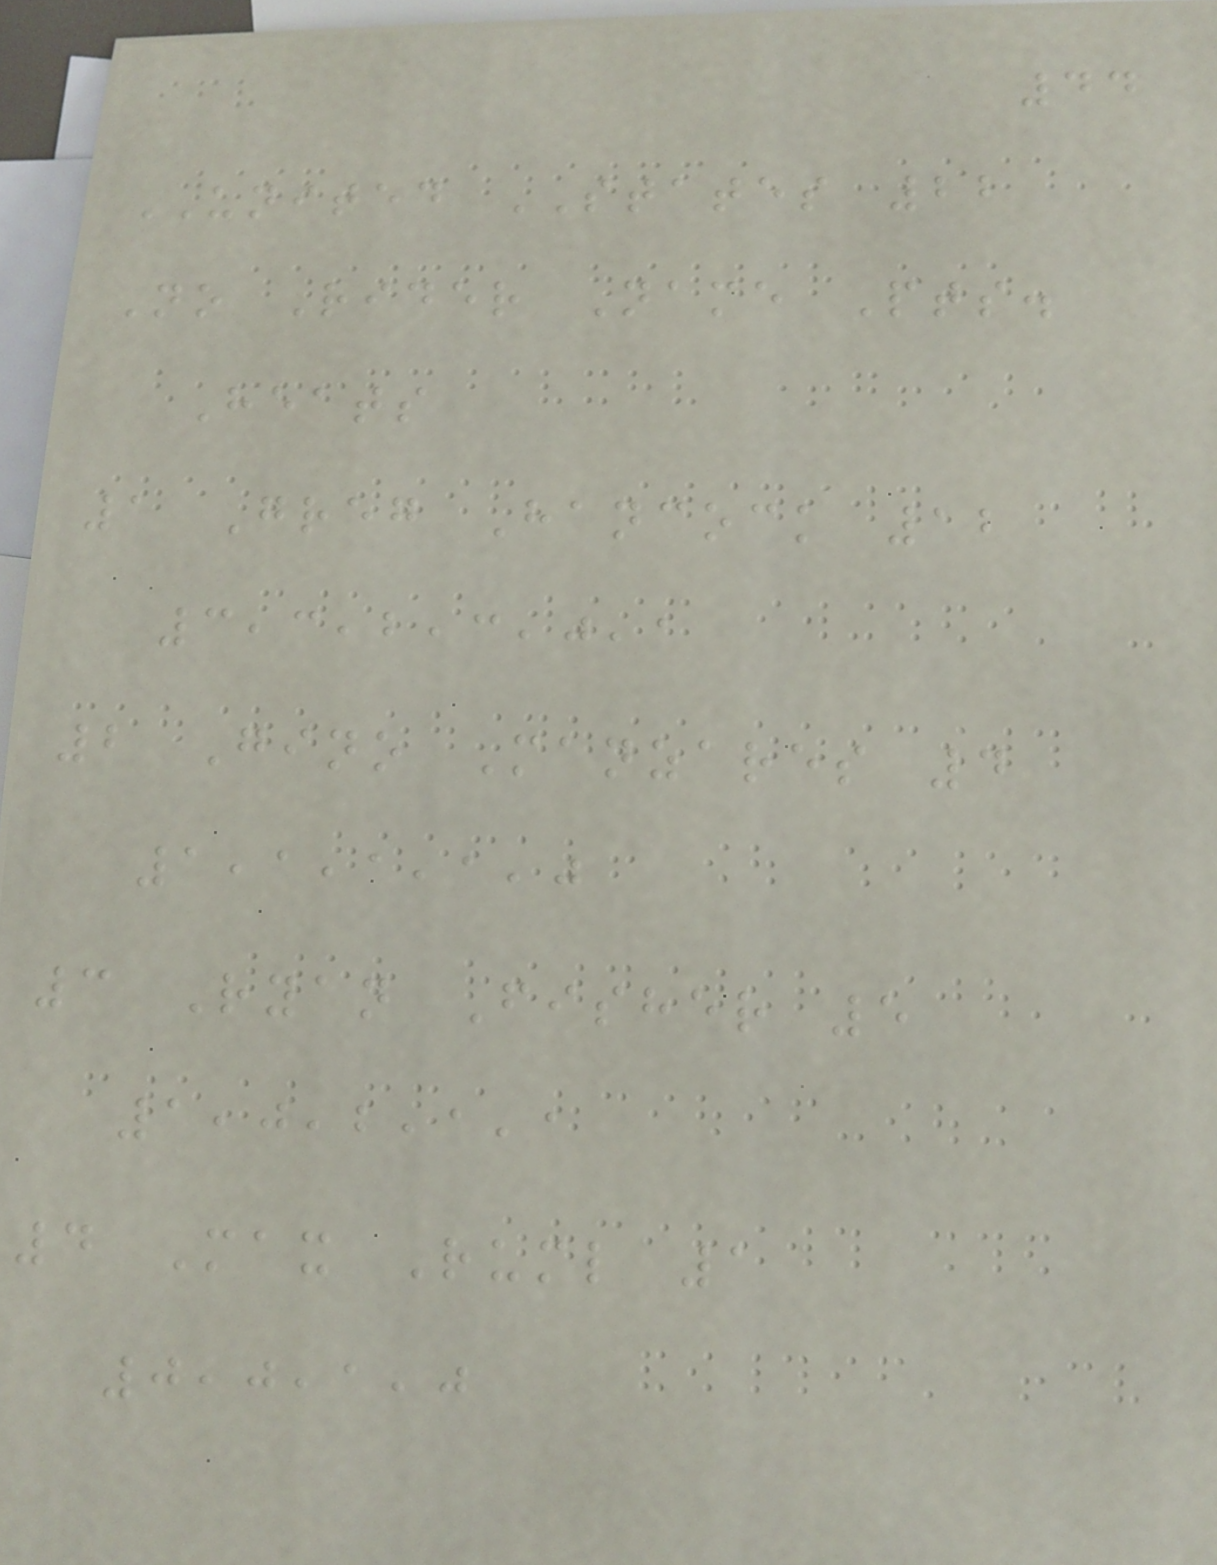44
UNITED STATES 22
No Rider Name Pts.
Heats
1 Greg Hancock 12
3,3,2,3,0,1
2 Gino Manzares 4
1,1,1,1,0
3 Ryan Fisher 5
1,0,2,1,1
4 Max Ruml 1
0,0,1,0
